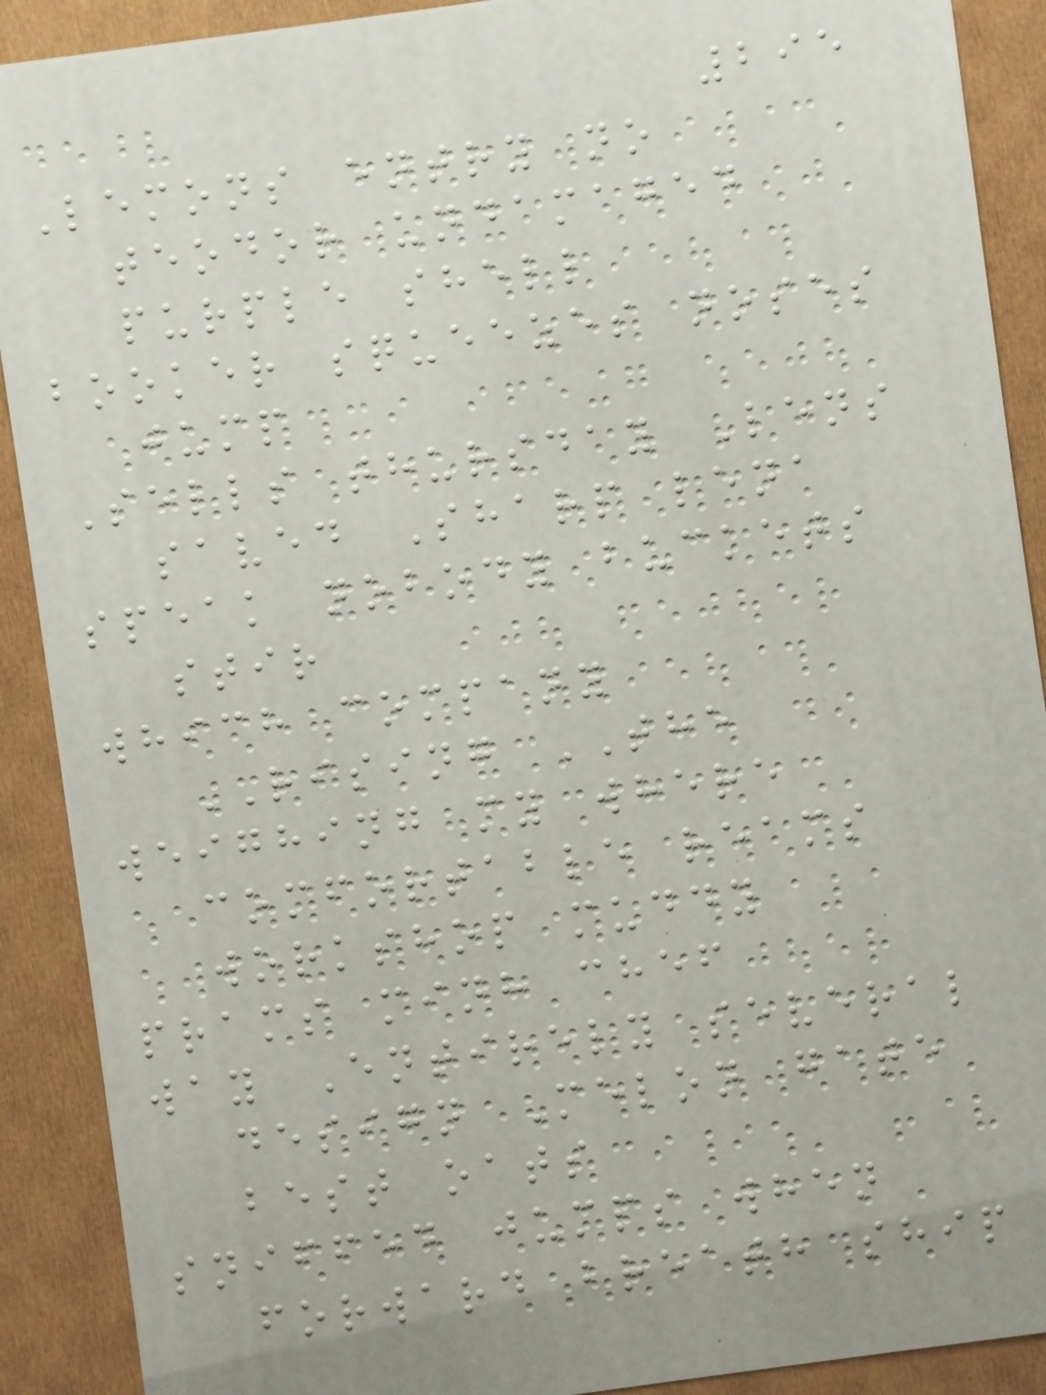295
Lemons entry no
teodor undamaged
purple shell
booker squeezes noses
jump
Sells thursday Lens
saved Sharp lena
speak nobody buckets
stir
which company
RISING THE
weighing my where
comfortable reams
workshop muddy
prams minh chef
way Entirely several
design Melon gate
best oats
sniffed jumps when
forward breath ship
